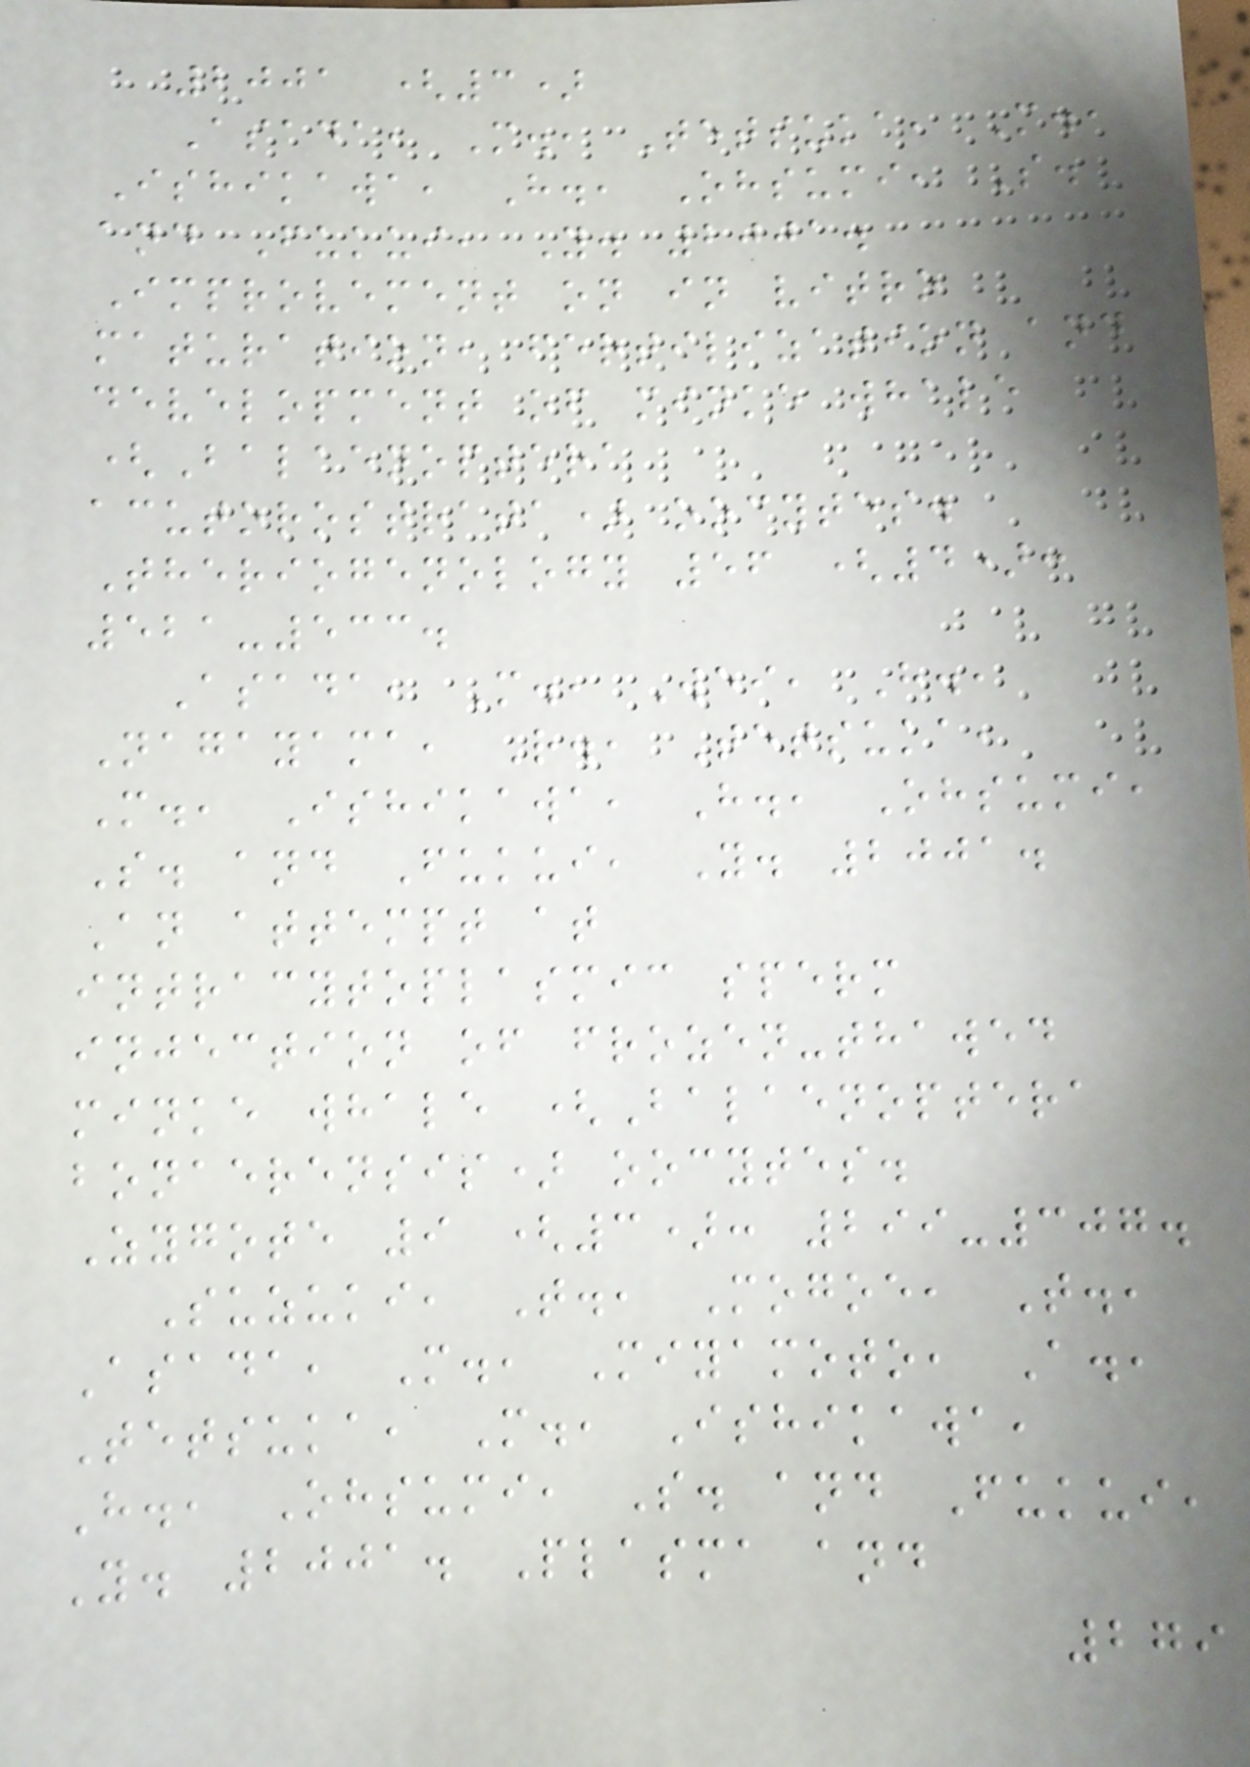2001 (3)
Asada, M., Tetsuka, M.,
Ishikawa, H., Ohsumi, S.
and Fukui, Y. 2001.
Improvement on in vitro
maturation, fertilization and
development of minke whale
(Balaenoptera
acutorostrata) oocytes.
Theriogenology 56 (4):
521-533.
Asada, M., Wei, H.,
Nagayama, R., Tetsuka,
M., Ishikawa, H., Ohsumi,
S. and Fukui, Y. 2001.
An attempt at
intracytoplasmic sperm
injection of frozen-thawed
minke whale (Balaenoptera
bonaerensis) oocytes.
Zygote 9 (3): 299-307.
Suzuki, T., Mogoe, T.,
Asada, M., Miyamoto, A.,
Tetsuka, M., Ishikawa,
H., Ohsumi, S. and Fukui,
Y. 2001. Plasma and
279
